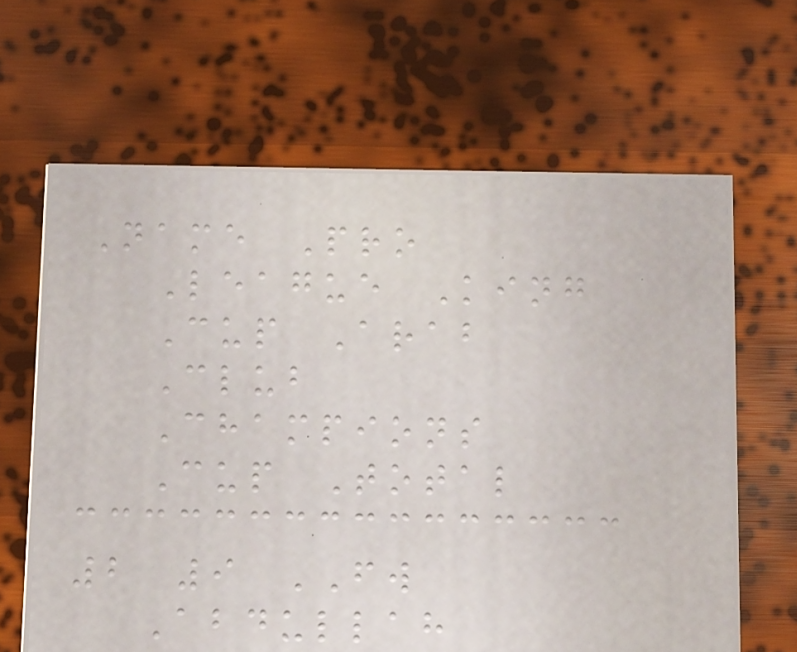Name Pro
League King
Cup Arab
Club
Champions
Cup Total
2 9 FW
Abdullah
